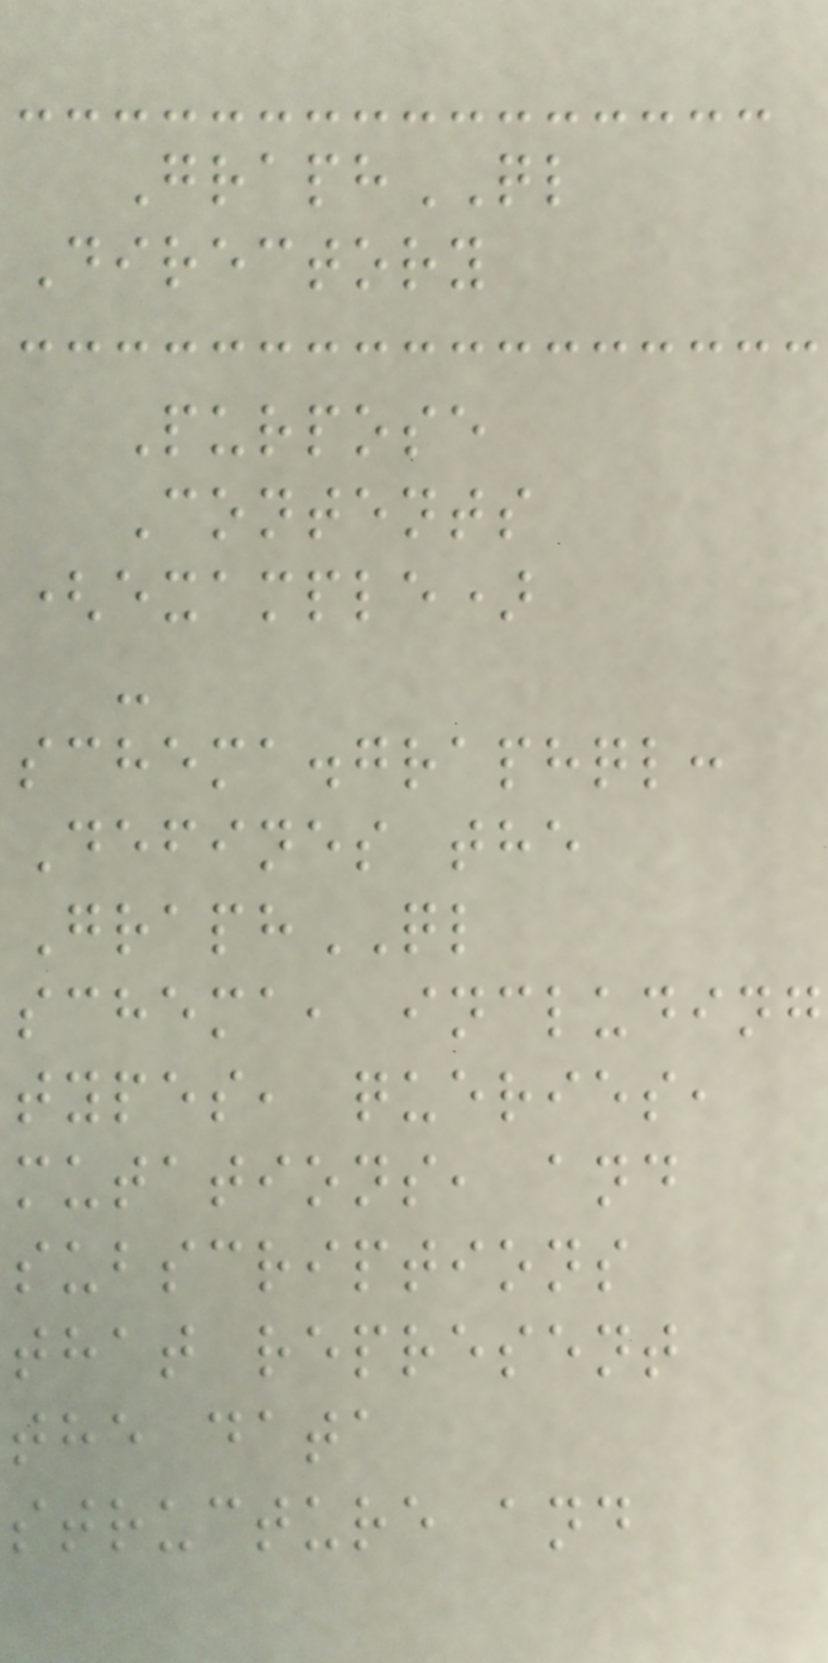GraphQL
Directory
Purpose
Contents
(example)
-
schema.graphql:
Defines the
GraphQL
schema, including
types, queries,
mutations, and
subscriptions
that represent
the data
structure and
